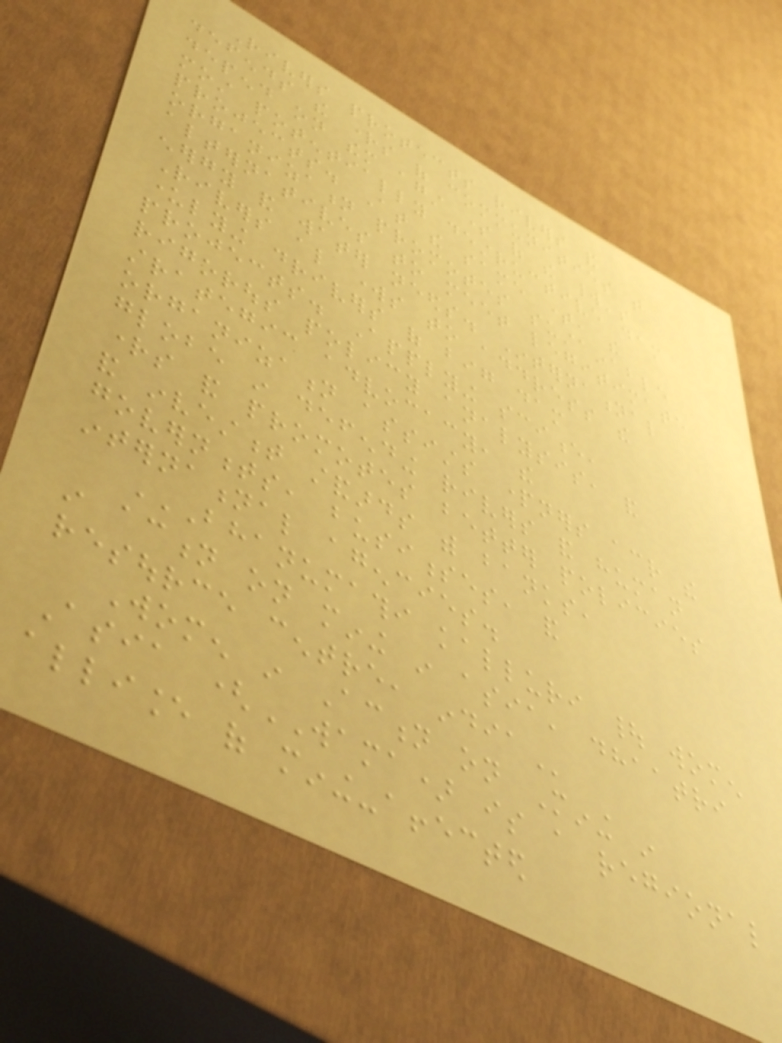Rivers protects rivers and
defends the rights of communities that
depend on them against some of the world's
most potentially destructive dam
projects. At the same time, the
organization promotes sustainable
alternatives to meet legitimate
energy and water needs. International
Rivers also works to address the
underlying drivers of big dam
projects. Applying science,
rigorous policy analysis, and
strategic advocacy, the
organization assists partners across the
globe in defending rivers and human
rights and promotes better policies
and investment standards with banks,
governments, businesses, and
international agencies.
BHANUMATHI KALLURI | WOMEN
IN ACTION ON MINING IN ASIA, DHAATRI
RESOURCE CENTRE, INDIA
Women in Action on Mining in
Asia (WAMA) is a regional
alliance of mining-affected
